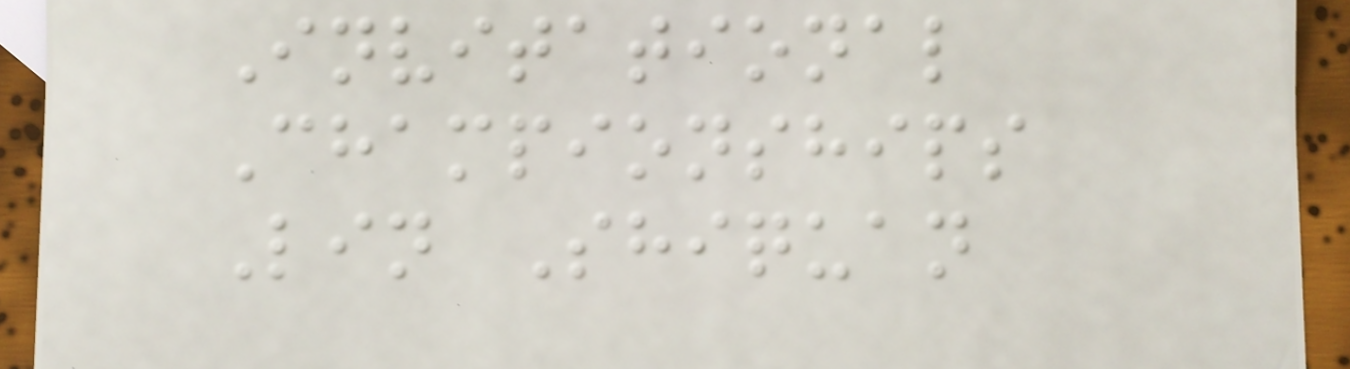Invitational
Championships
Lin Shiquan
